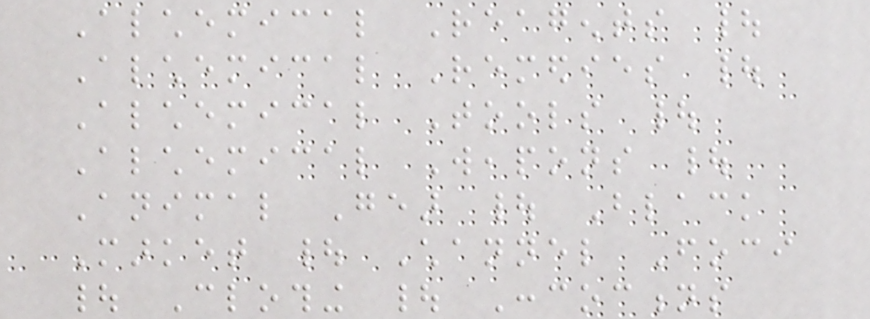Alchemical Reagents |
Alchemical Remedies |
Alchemical Tools |
Alchemical Weapons |
Animal Gear | Black
Market | Channel Foci
| Clothing | Concoctions
